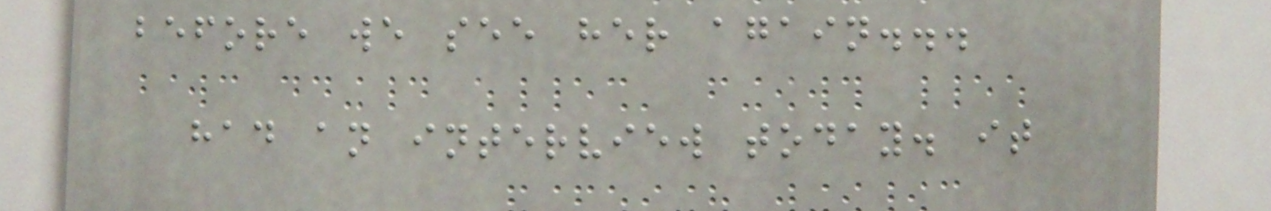before we see her again...
had an interview today. it
